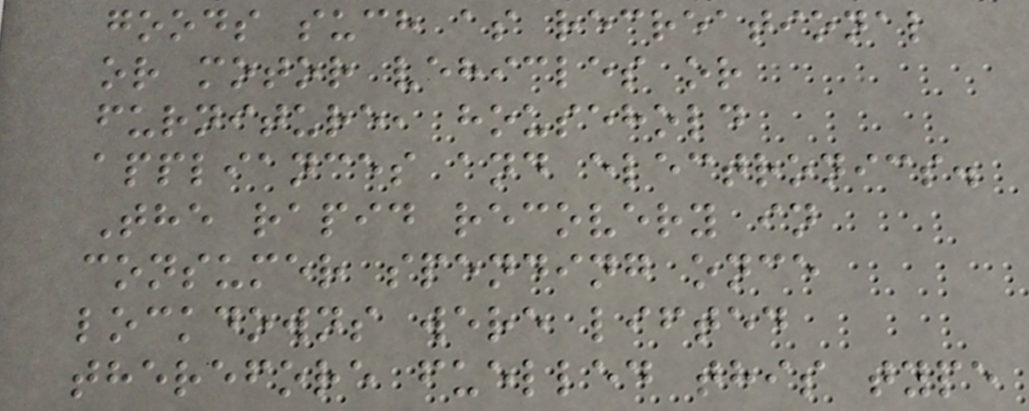goods such as recreational
or motor vehicles or
furniture, household
appliances and electronics.
The rapid recovery in
consumer spending once
lockdowns were lifted
therefore fuelled this type
